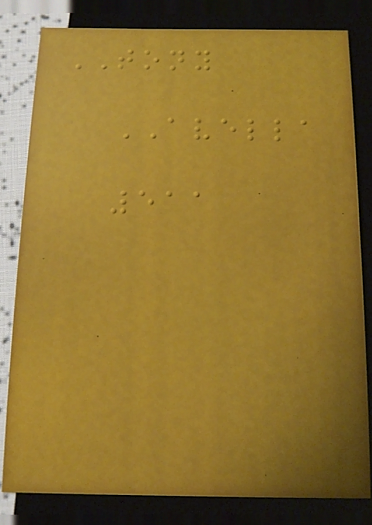TONY
AVELLA
511
